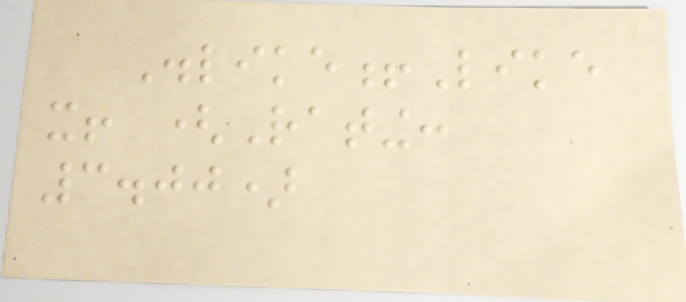Dislike!Like
it! (Rating:
3.00)
